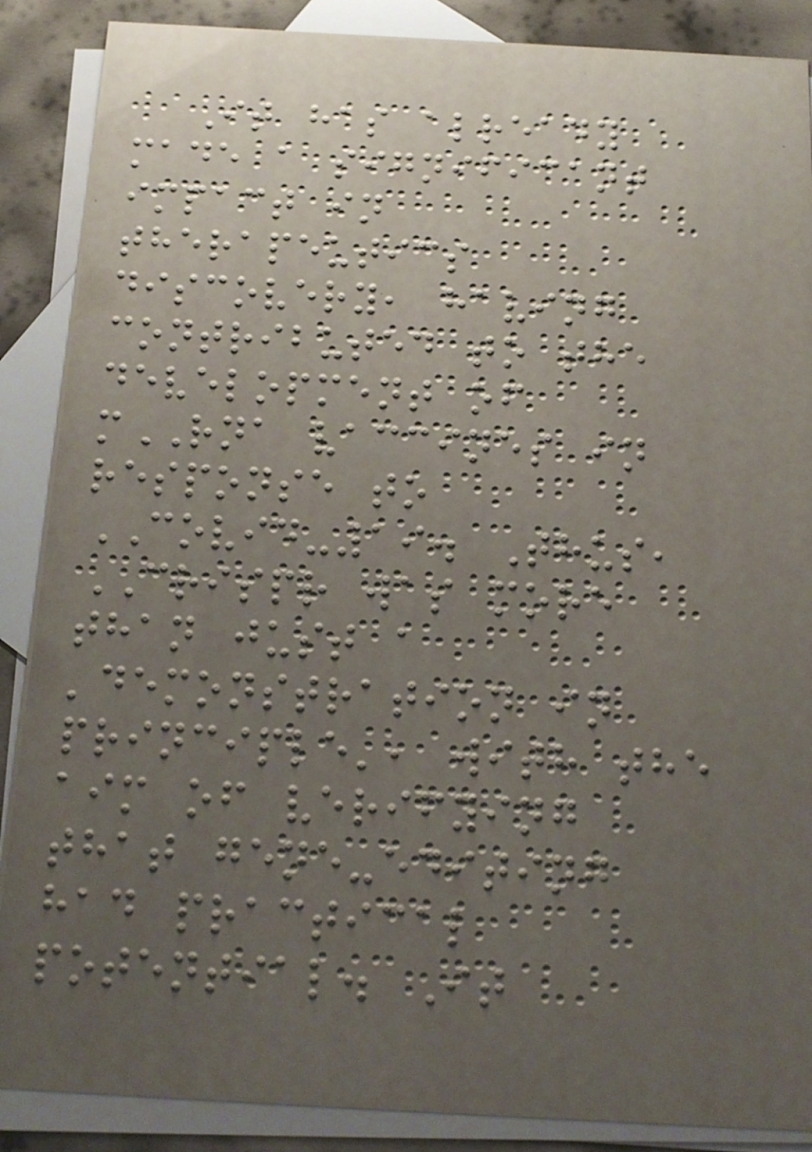It has already
made a significant
impact in
therapeutics
discovery, having
contributed to the
development of
mRNA vaccines in
response to
COVID-19. Thus,
CRISPR was more
than just a
'demonstration in
principle', with the
aim of verifying
that gene-editing
had practical
potential. It
